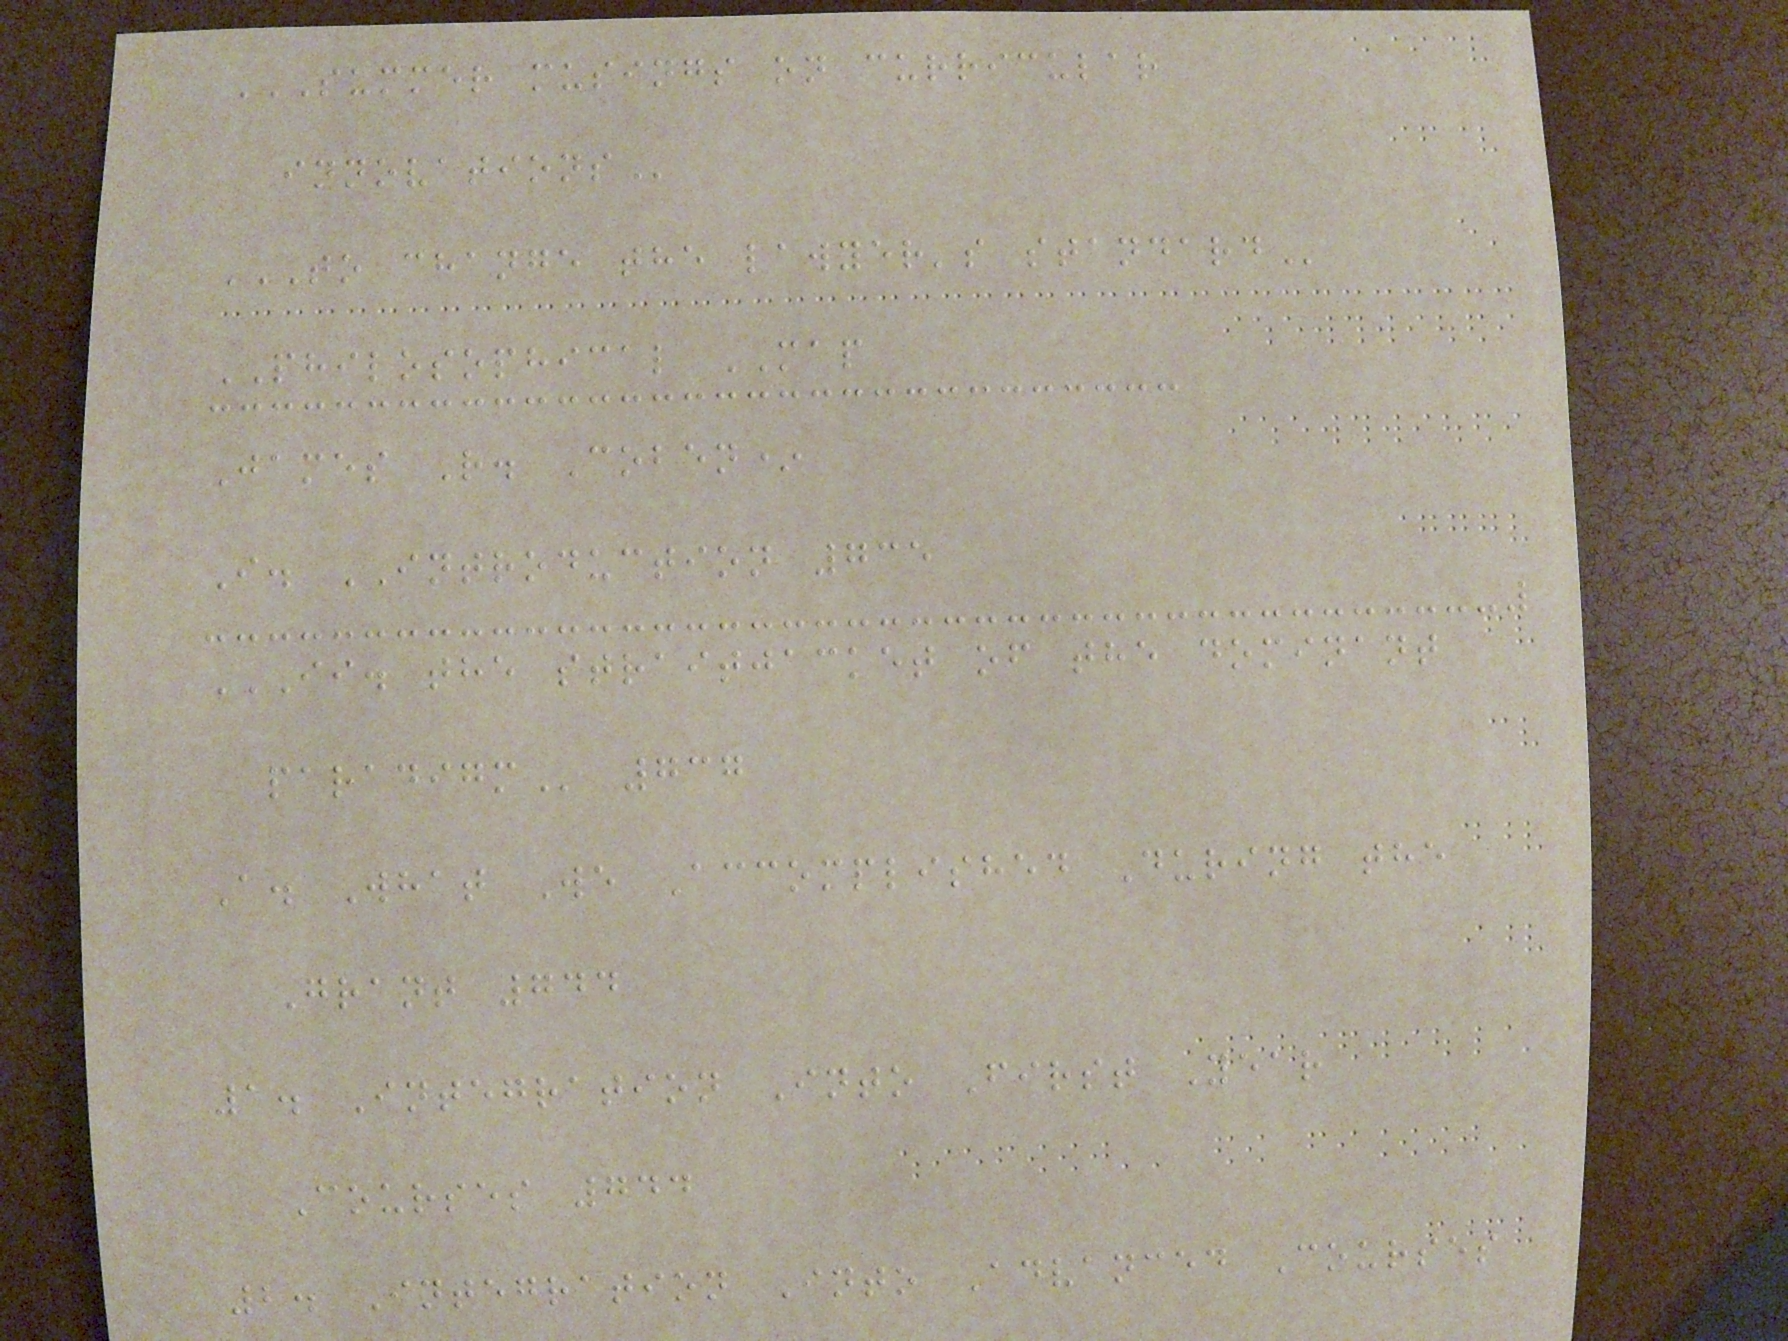SUMMER MUSINGS ON CURRICULAR
INNOVATIONS
TO CHANGE THE LAWYER'S STANDARD
PHILOSOPHICAL MAP
James R. Coben*
I. INTRODUCTION 735
II. THE STRAITJACKET OF THE DOMINANT
PARADIGM 737
A. What We Accomplished During the
Grant 744
1. Integration Into First Year
Courses 744
2. Integration Into Advanced Courses
